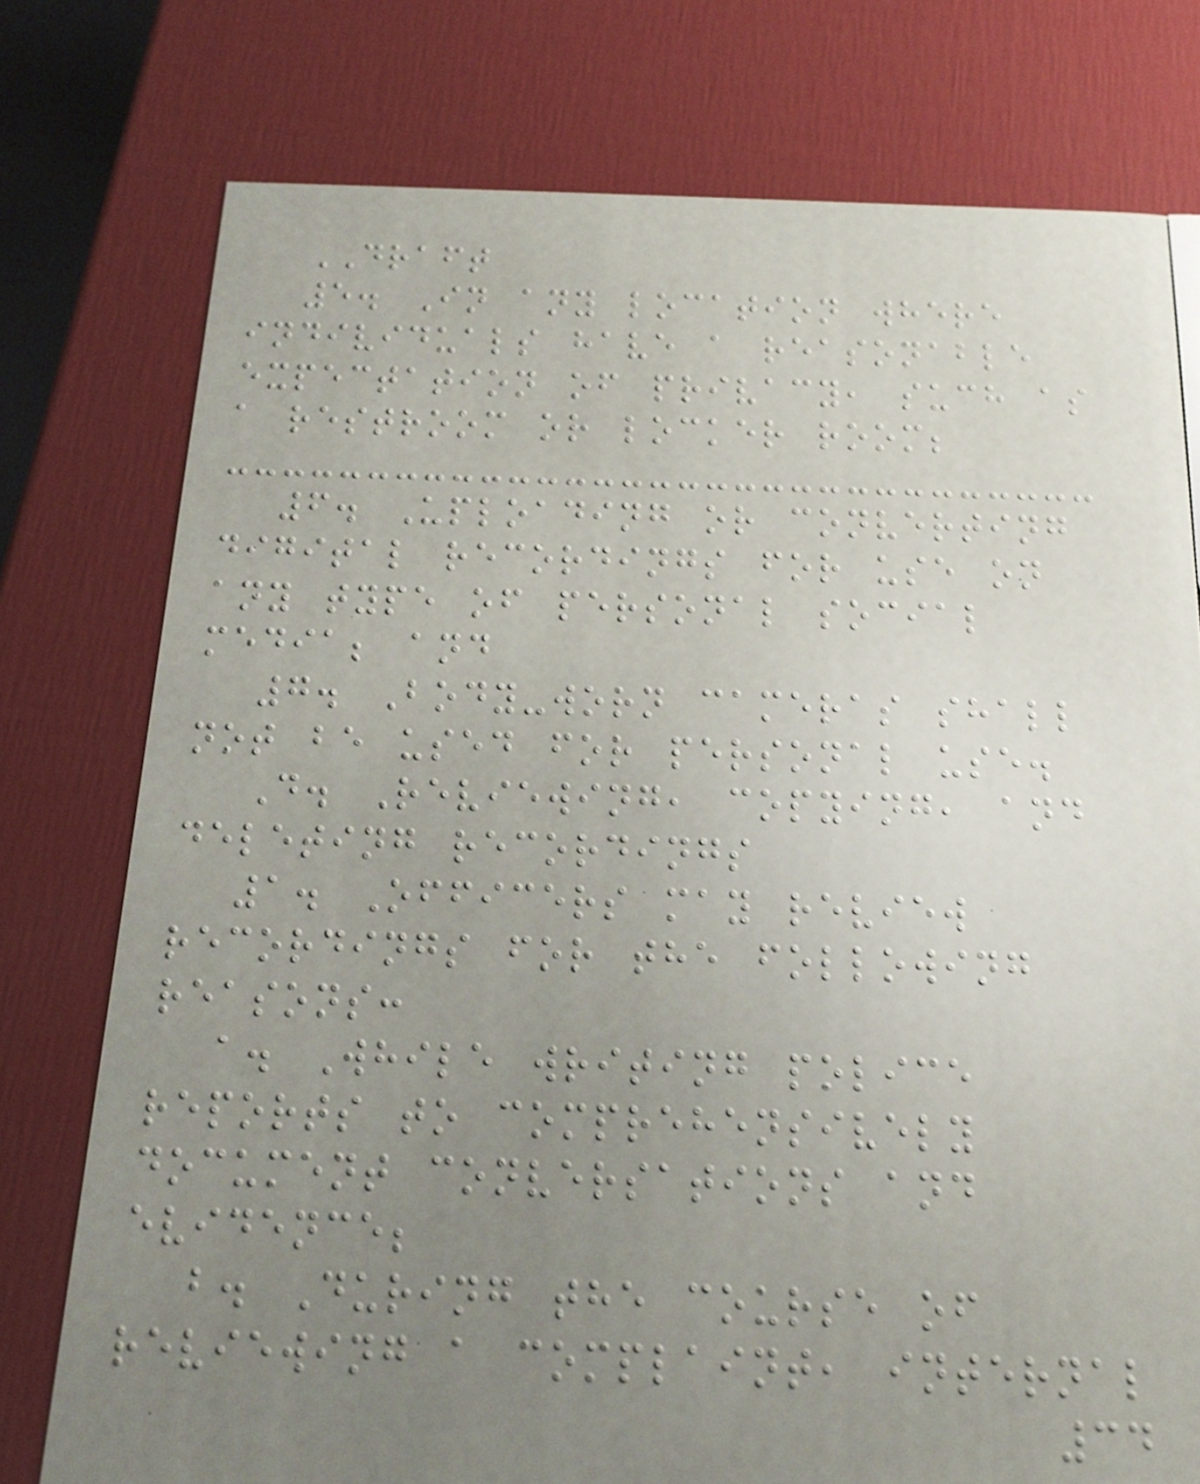DRAFT
5. In any location where
individuals have a reasonable
expectation of privacy, such as
a restroom or locker room;
6. Uploading or converting
digital recordings for use on
any type of personal social
media; and
7. Body-worn cameras shall
not be used for personal use.
D. Reviewing, copying, and
deleting recordings
1. Officers may review
recordings for the following
reasons:
a. While writing police
reports to comprehensively
document conversations and
evidence;
b. During the course of
reviewing a complaint, internal
34
